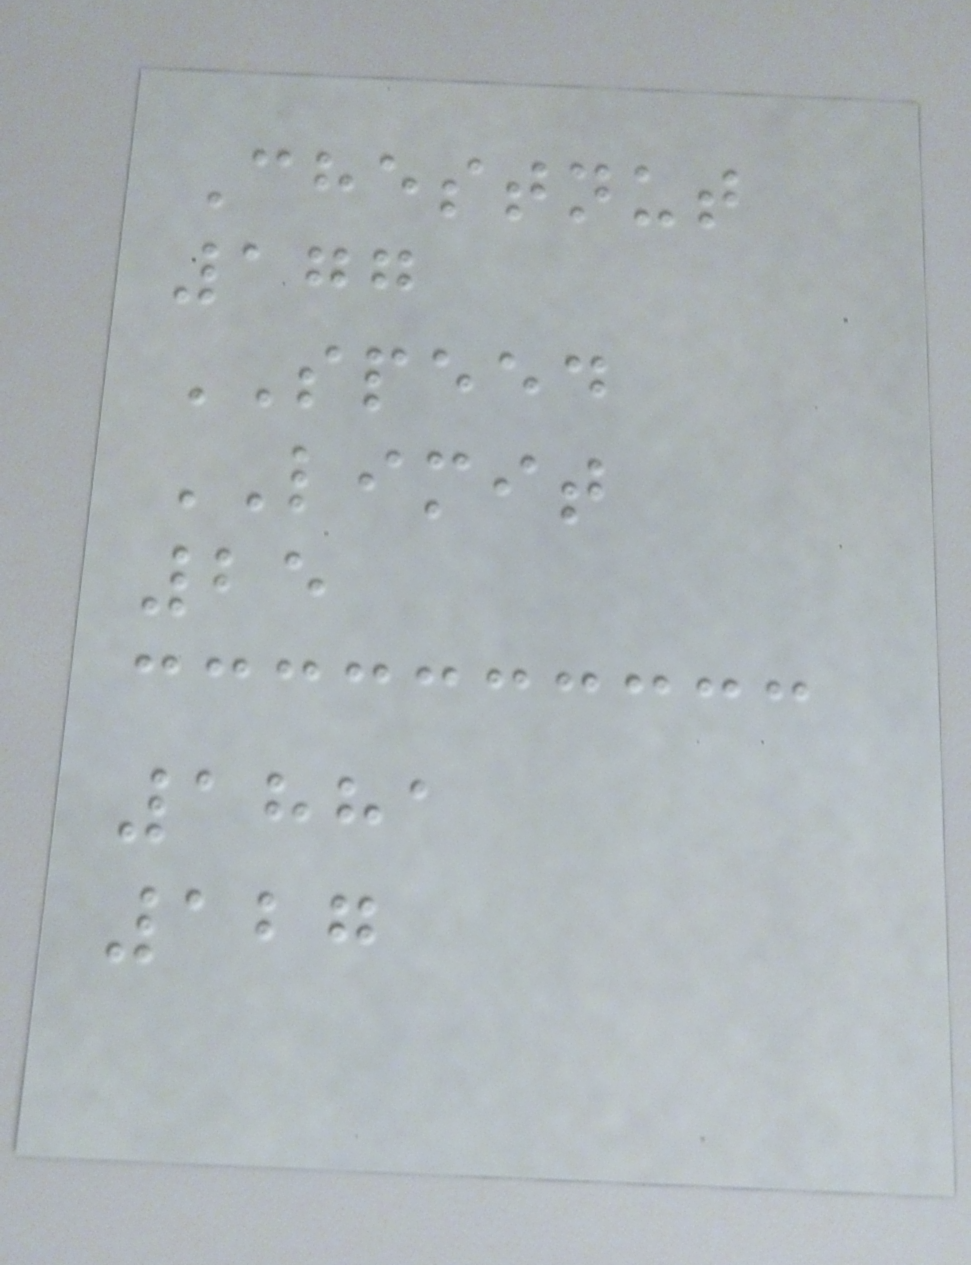Chestnut
177
SPEED
LIMIT
25
1881
127
